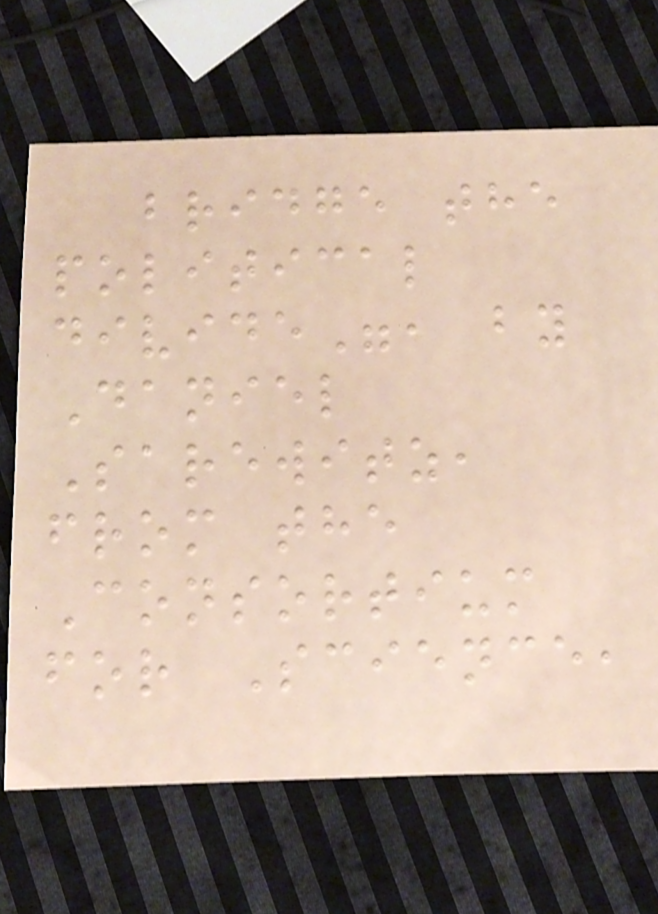bridge the
political
divide", by
Daniel
Sarewitz,
from the
Consortium
for Science,
